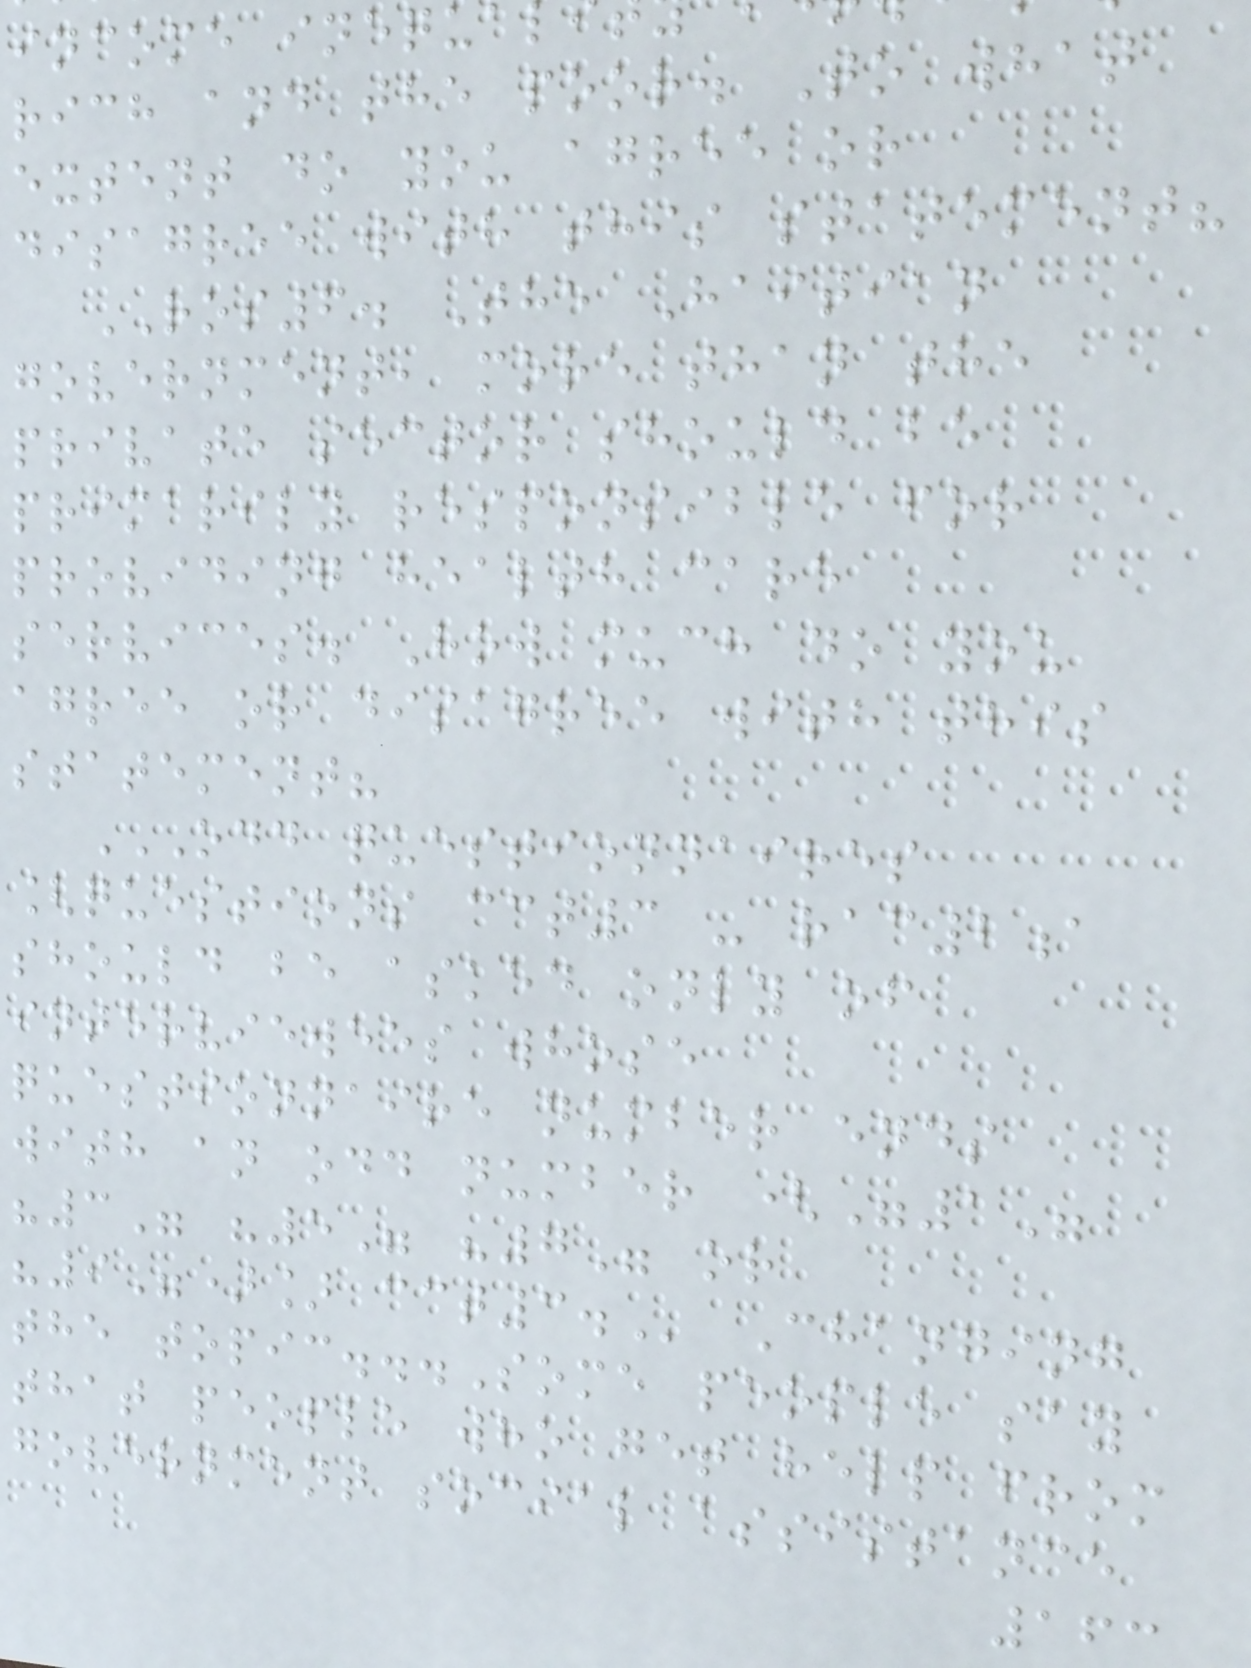income inequa
rich and the poor. To what
extent do you agree or
disagree with this statement?
ROS6. The Haitian
government, more than the
private sector should be
primarily responsible for
providing health care
services. How much do you
agree or disagree with this
statement?
ODD QUESTIONNAIRES
[questions cct3 - rac2a
should be asked only of
interviewees whose
questionnaire number ends
with an odd number ("1"
"3" "5" "7" or
"9")]
the topic...Some people say
that people who get help from
government social assistance
163
